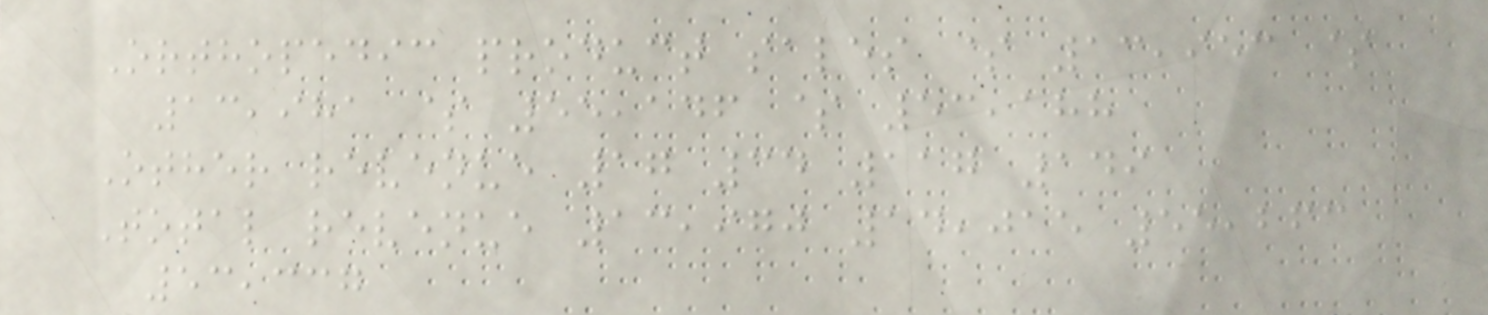Orthopedic product sales $ 13,953 $
13,981 $ 55,146 $ 53,188
Other revenue 17 34 117 149
Total revenue 13,970 14,015 55,263
53,337
